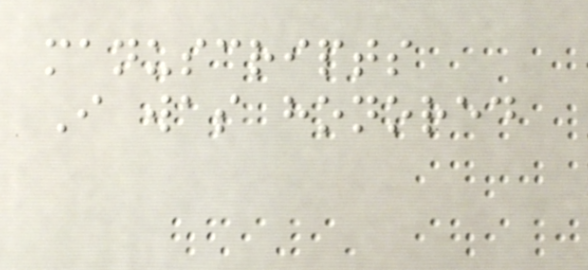manuscripts
I was honored
